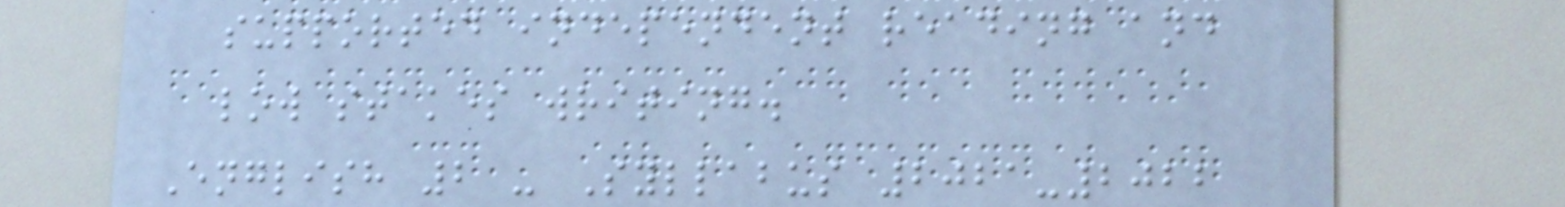supported independent reading and
low stakes writing.
English 2 - Syllabus 2021-2022
